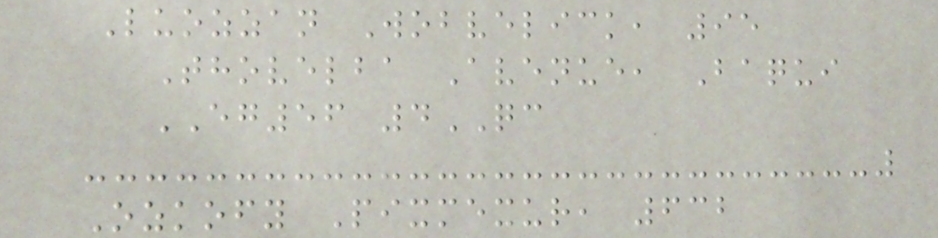Luozzan Wobvelick, 95
Thovelba Avenue, Baqui
EG56 4QC
Ozkofy Pixmexur, 632
